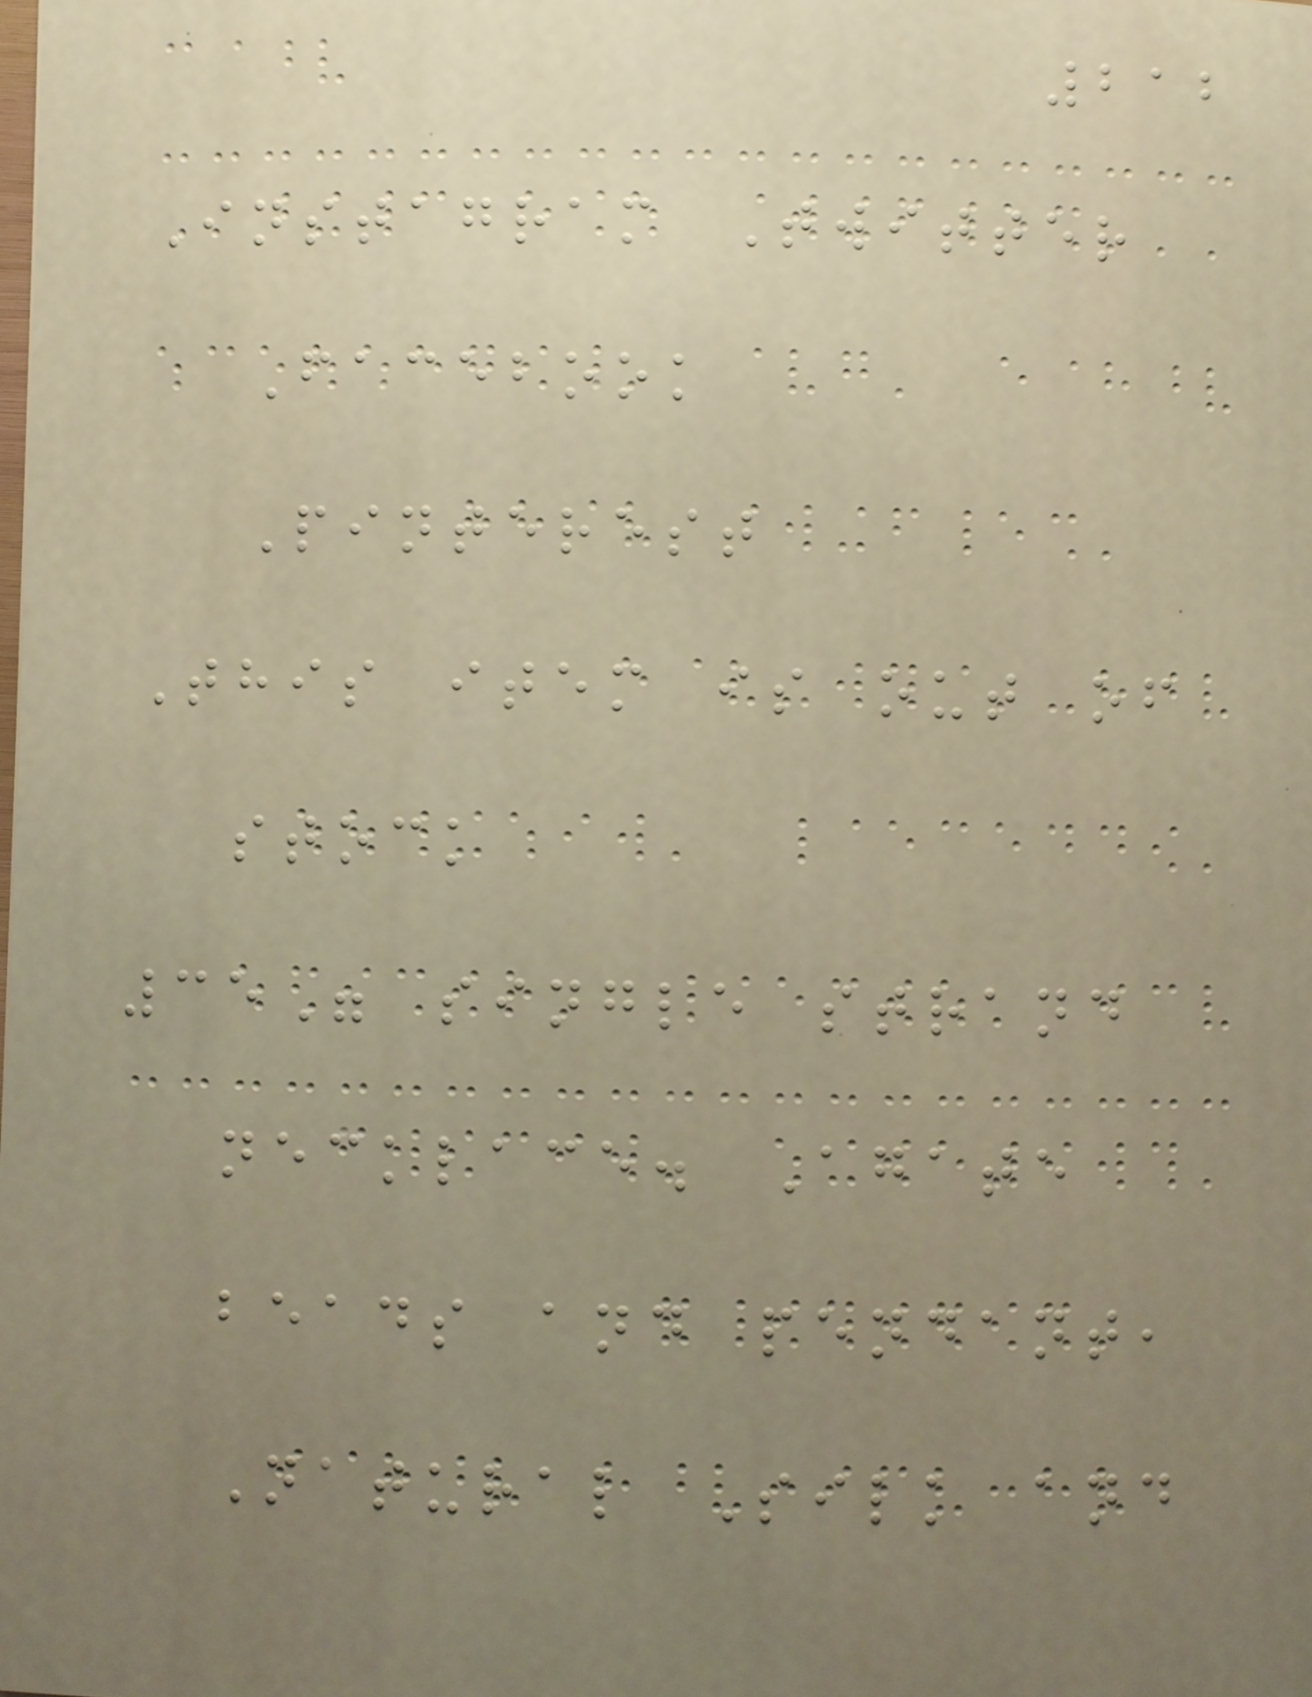212
Instagram Twitter
Facebook
Pinterest
This item is out of
stock
35" single strand
necklace. Agate
beads and pendant,
Natural Silk and
